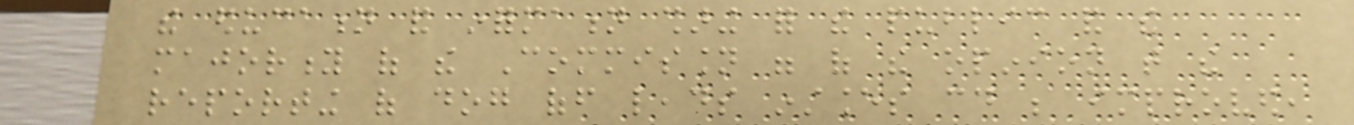the education and information sharing for the public and the
majority of the Commission were of the opinion that the
reporting of dog off leads instances could be improved,
